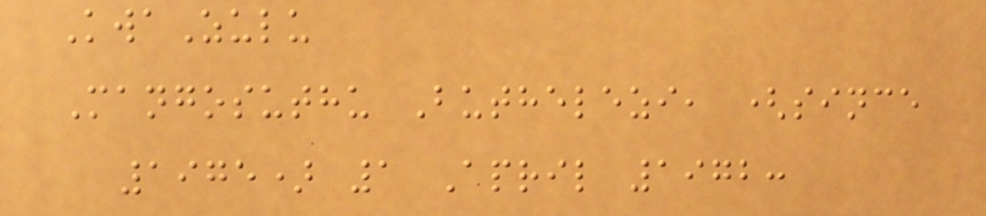KwaZulu
Mangosuthu Buthelezi, (since
1975) 1 April 1972:
